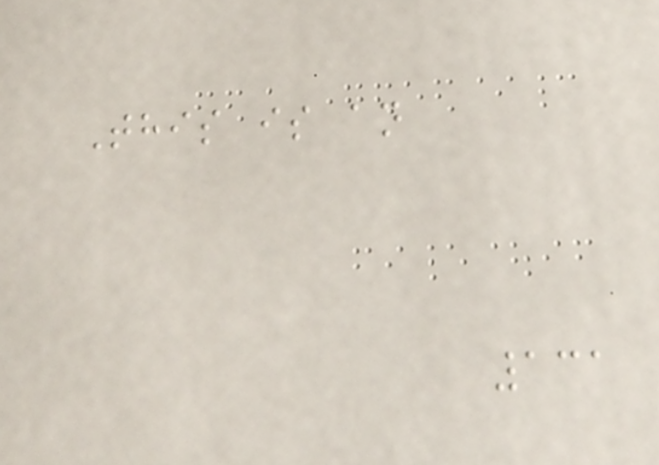This is an
131
